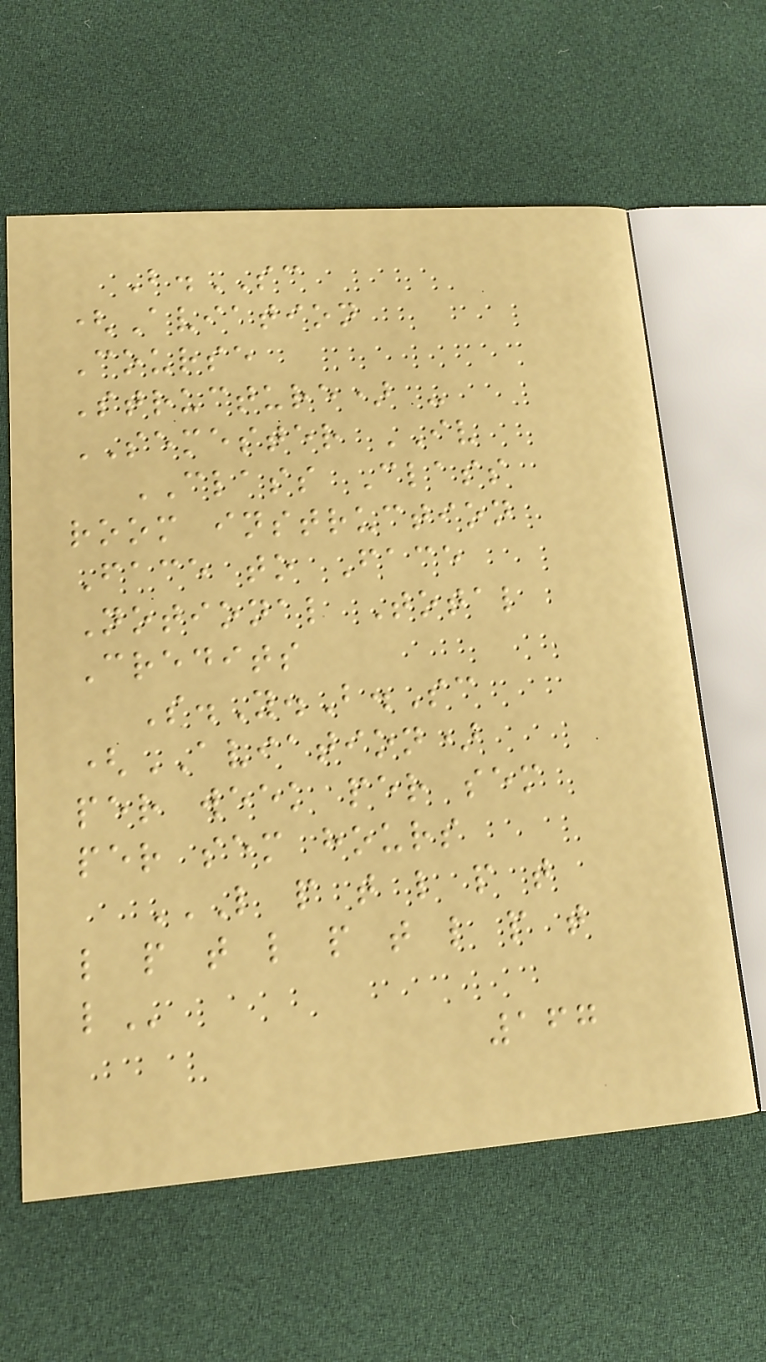B.SC
(Aviation
Course
Structure) -
SEMESTER IV
CLASS Class
room instruction
Face to Face
Notional Total
Credits
S.Y.B.Sc
(AVIATION)
per week per sem
per sem hours
L P T L P T
L P T L P T L P T
L
167
